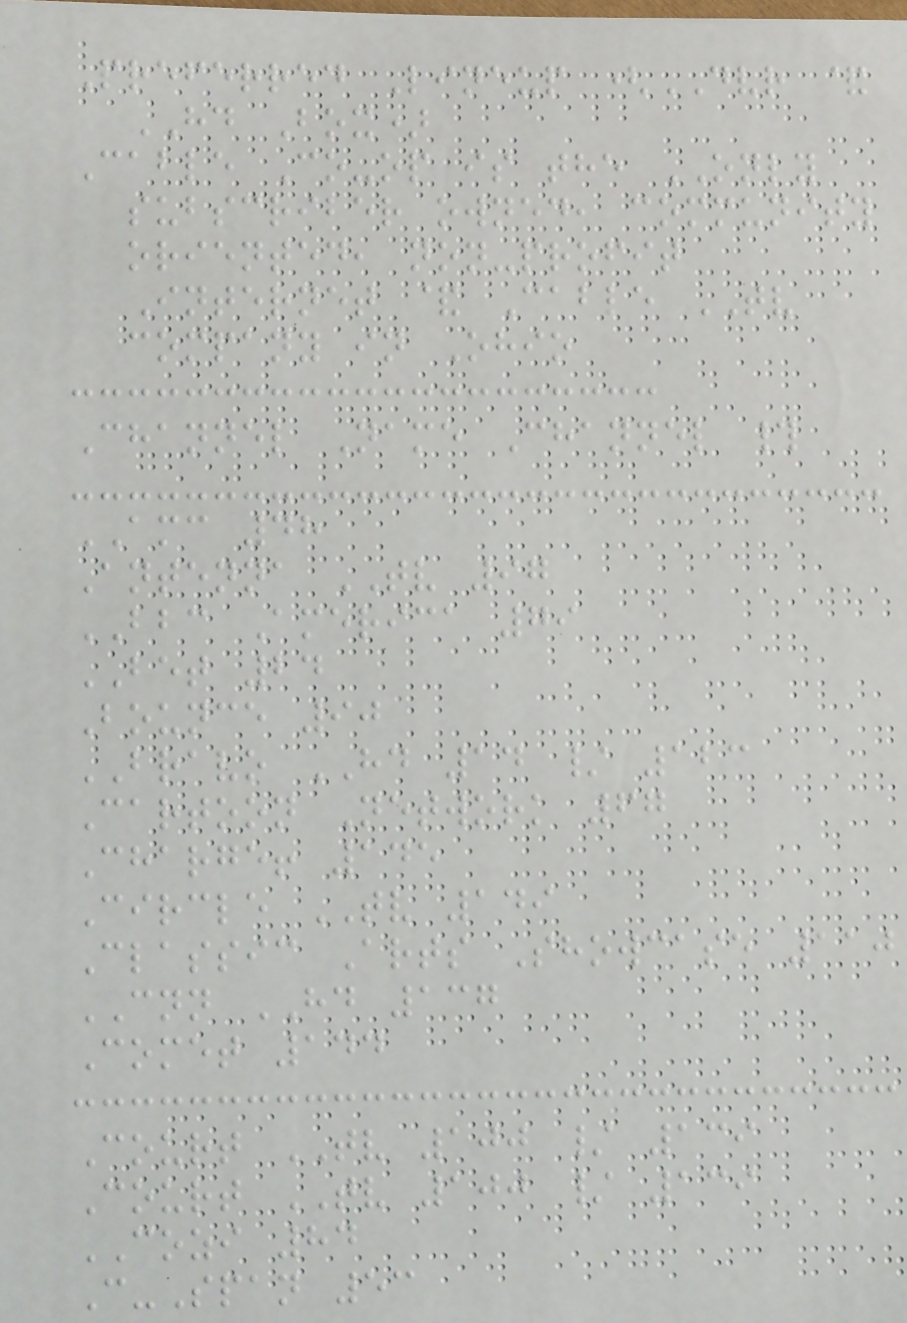Preferred Lineup (DVR &
HD Box)
Cable Co-op is the ONLY
subscriber owned, community
oriented, non-profit
Internet & Cable TV
company in Ohio
Channel Name Channel #
AMC 48
Antenna TV 97
BBC America 79
BET 24
Bounce 90
BRAVO HD 14 / 123
Cartoon Network 67
Charge! 145
Circle TV 149
Classic Arts Showcase 110
CNN HD 137
Comet 144
Court TV 100 / 139
Court TV 100 / 139
COZI 84
C-Span 53
